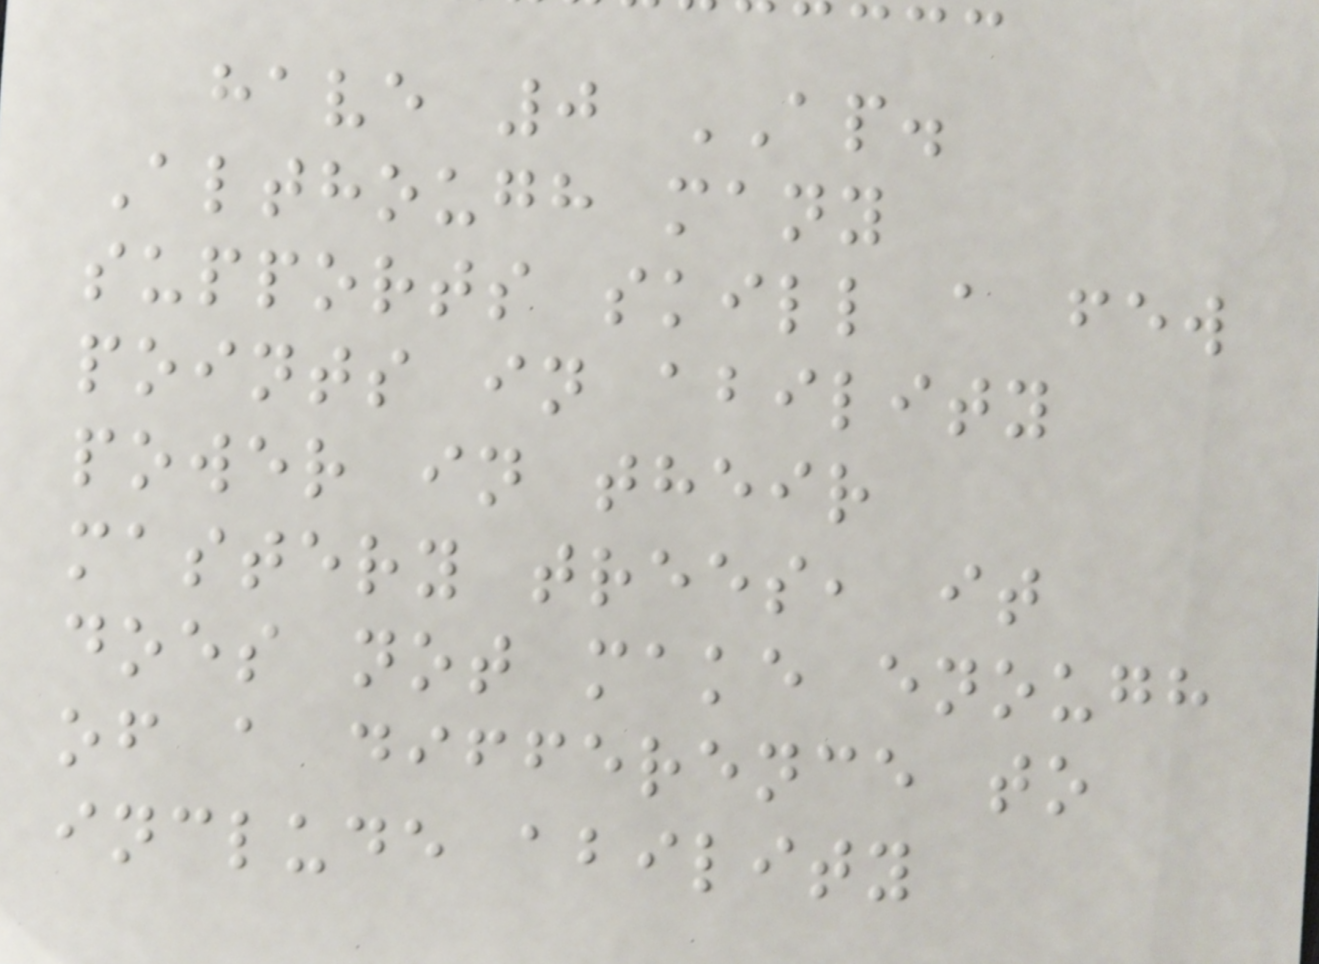have 0 AP.
Although many
supports skill a few
points in ability
power in their
mastery trees, it
does not make enough
of a difference to
include ability
